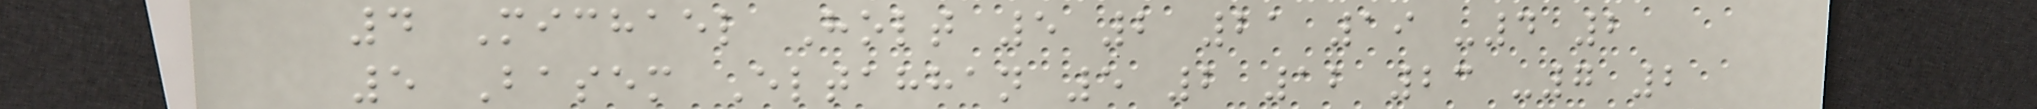4 Michael Holt 5 2 21 19 -4 2
5 Basem Eltahhan 5 2 12 23 -7 2
